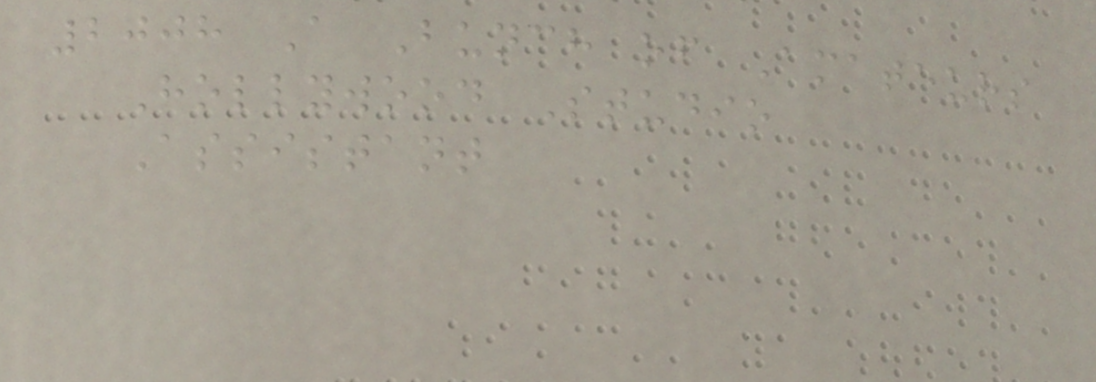2008 A Bunch of Amateurs
Hollywood Studio
Assistant
